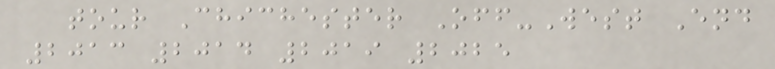tour Chichester Off-West End
2013 2014 2019 2025
